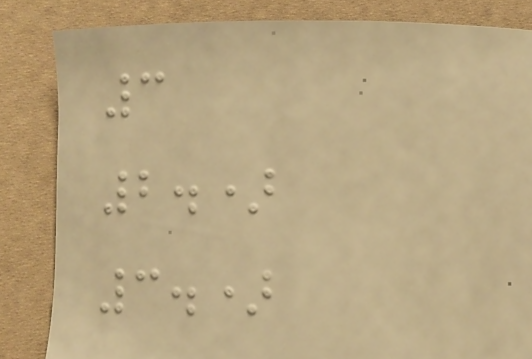3
2.)
3.)
